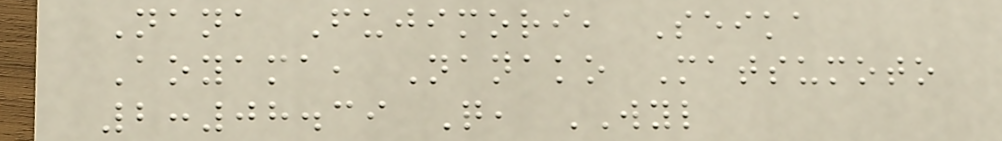Nana Fujimori, Seika
Aoyama, Nanako Matsumoto
2:08.39 Q, WYL
